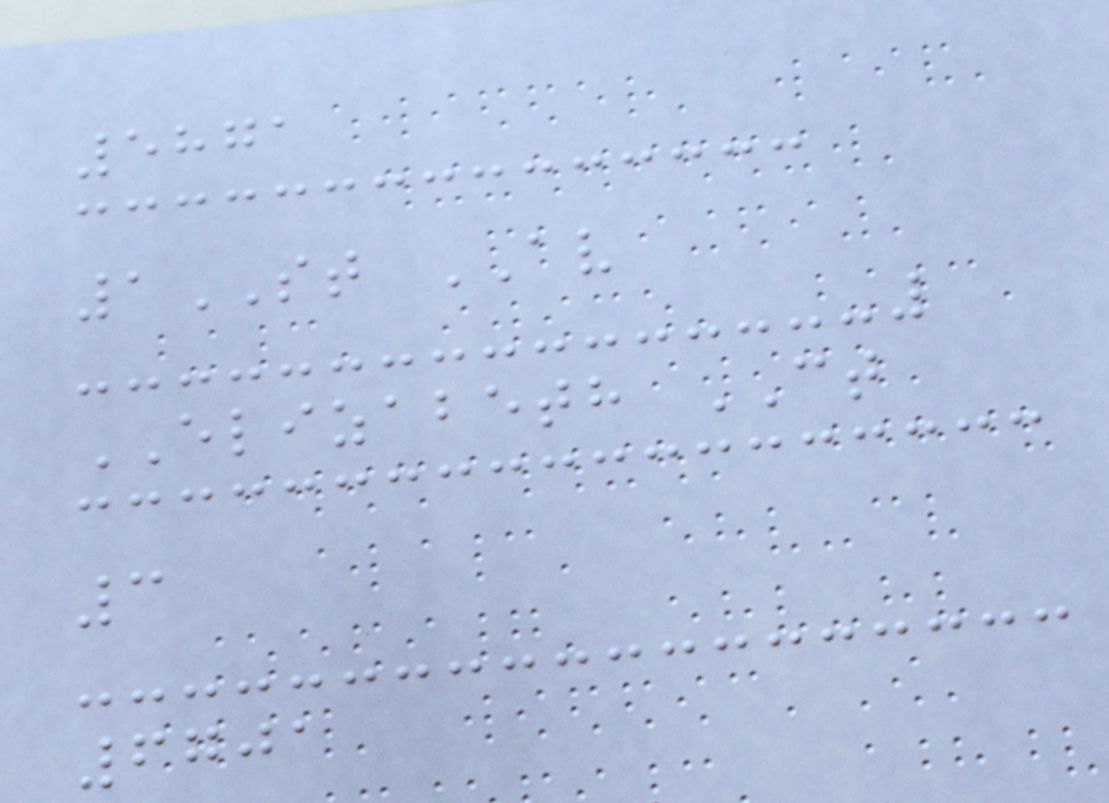5871
1ST AV
ELIZABETH CT
3
6701
